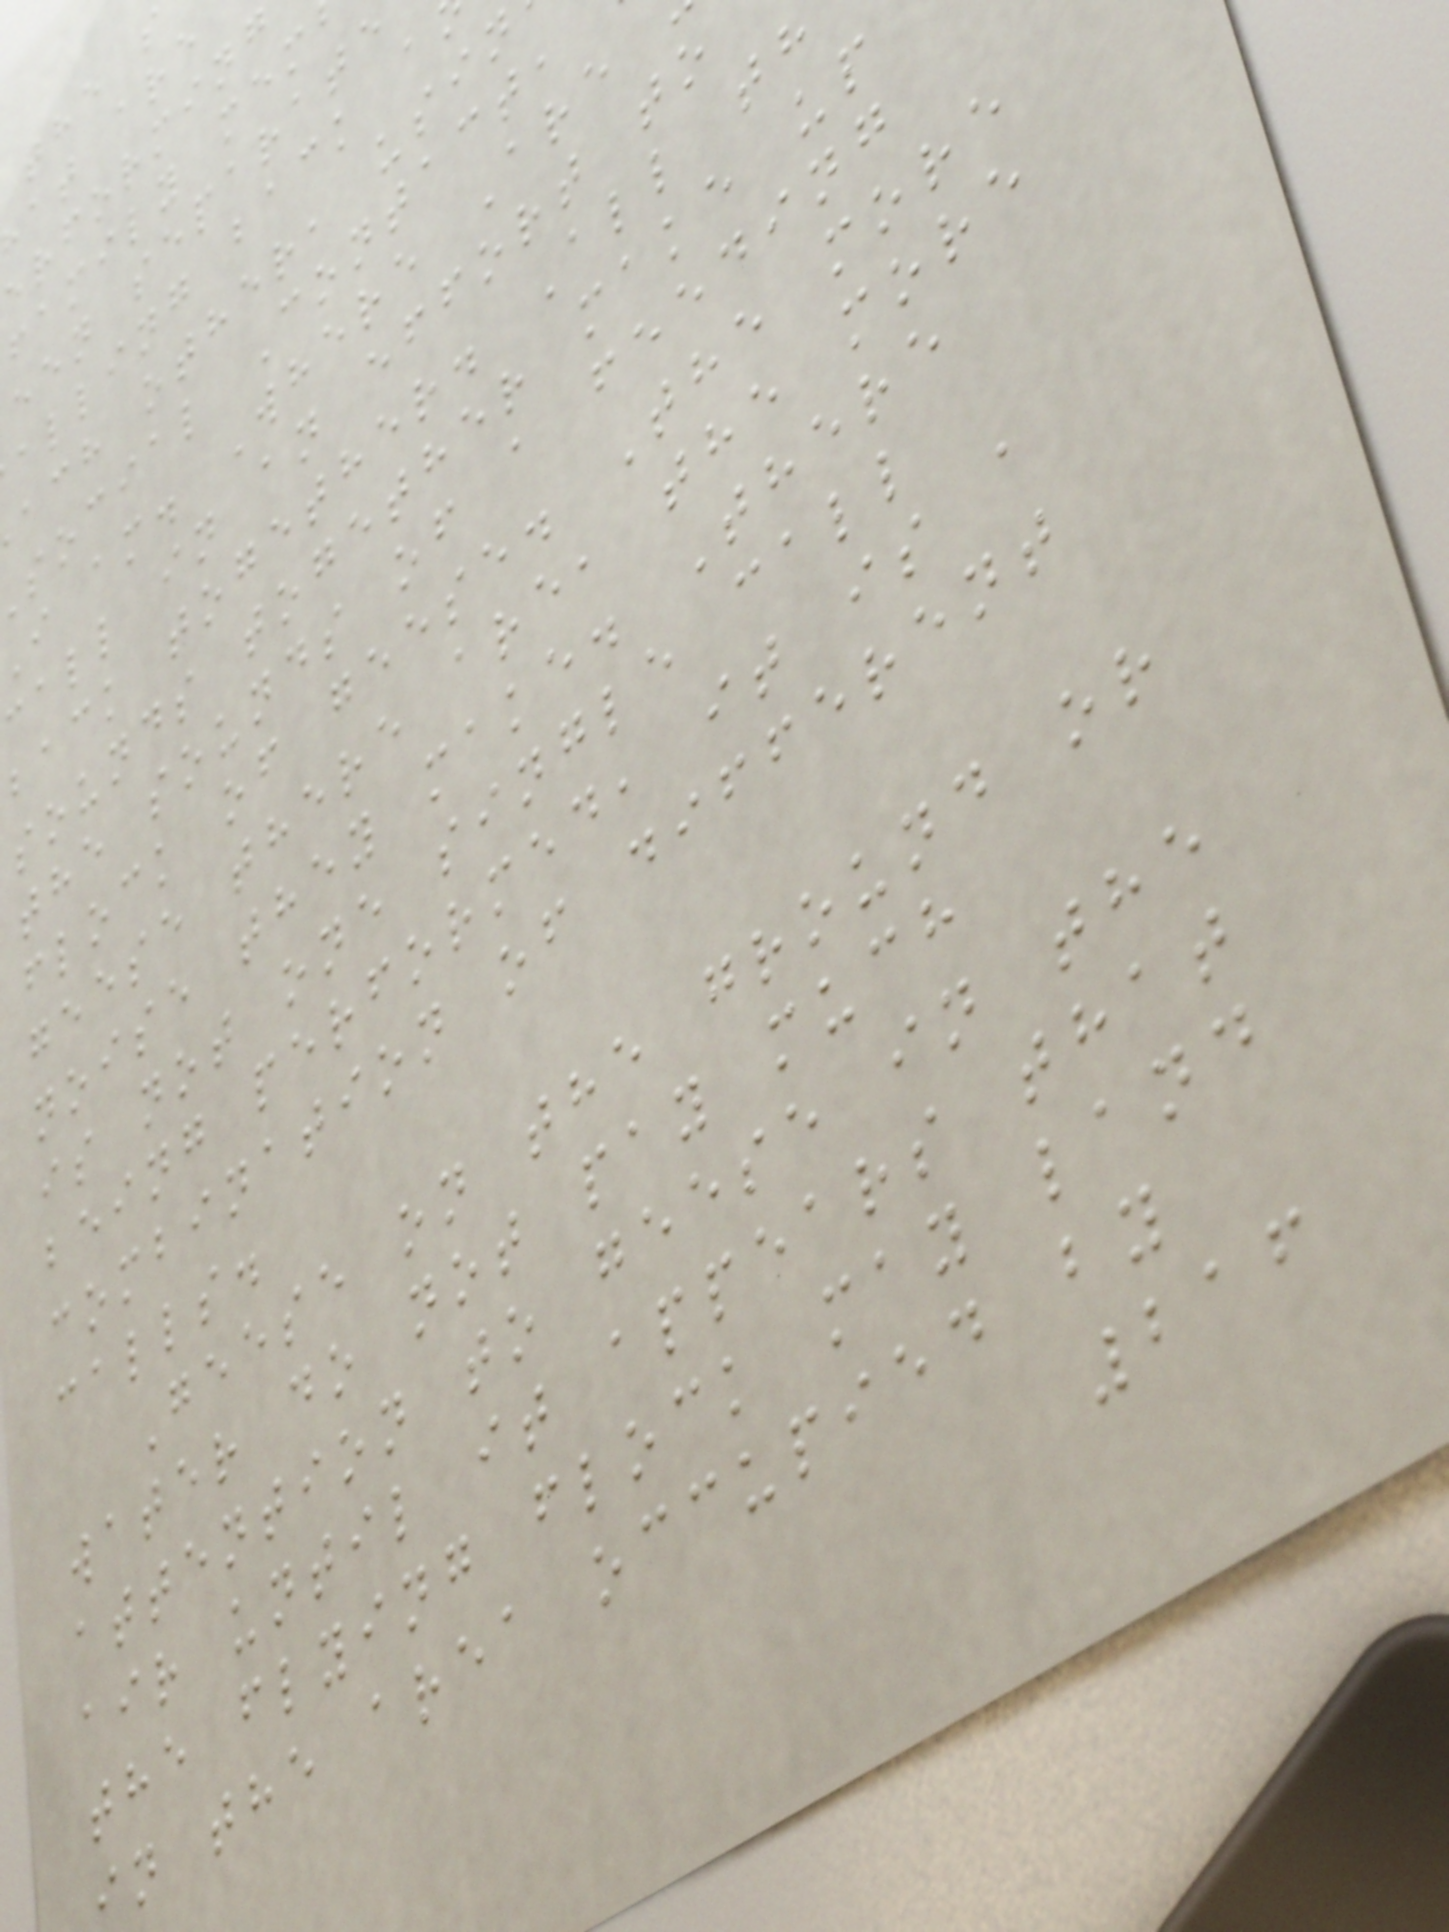at are
erforming
family mem
een separate
alling back a
ach other, usin
social Contact,
i am. Where Are
call in an effort to
back together. All th
sounds together make up
the sounds of a feeding
flock of geese. The more
geese there are, the more
noise they make. There
is not one single call
being performed, it is a
combination of different
calls.
Geese on the ground or
water do not pay much
attention to geese in the
air until it appears that
the flying flock may land
in the area occupied by
216
